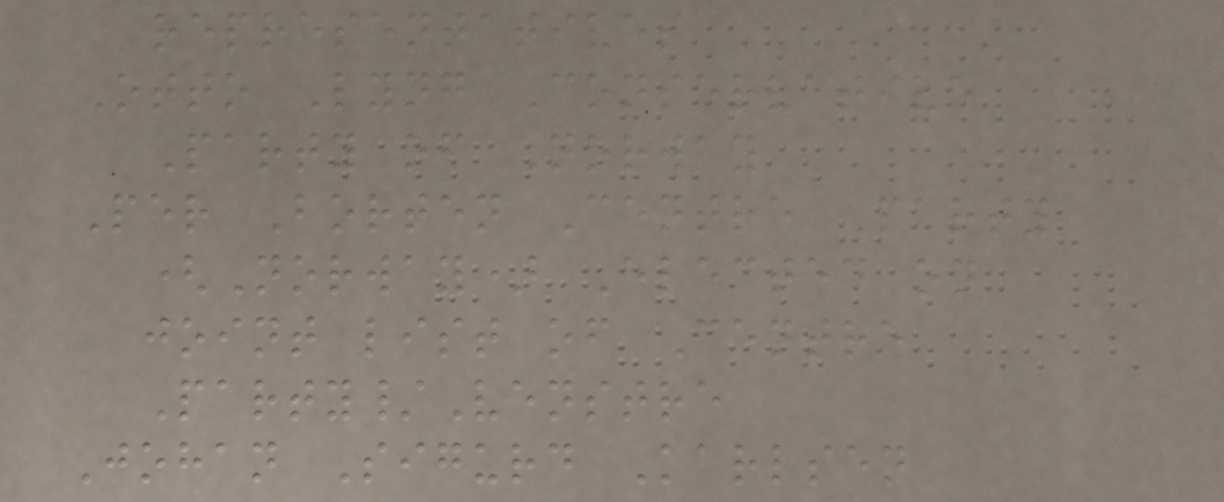representatives
Otto Lyng Conservative
Party of Norway
Per Borten Centre Party
(Norway) Elected on
joint list of Centre
Party/Venstre
Johan Sigurd Karlsen
